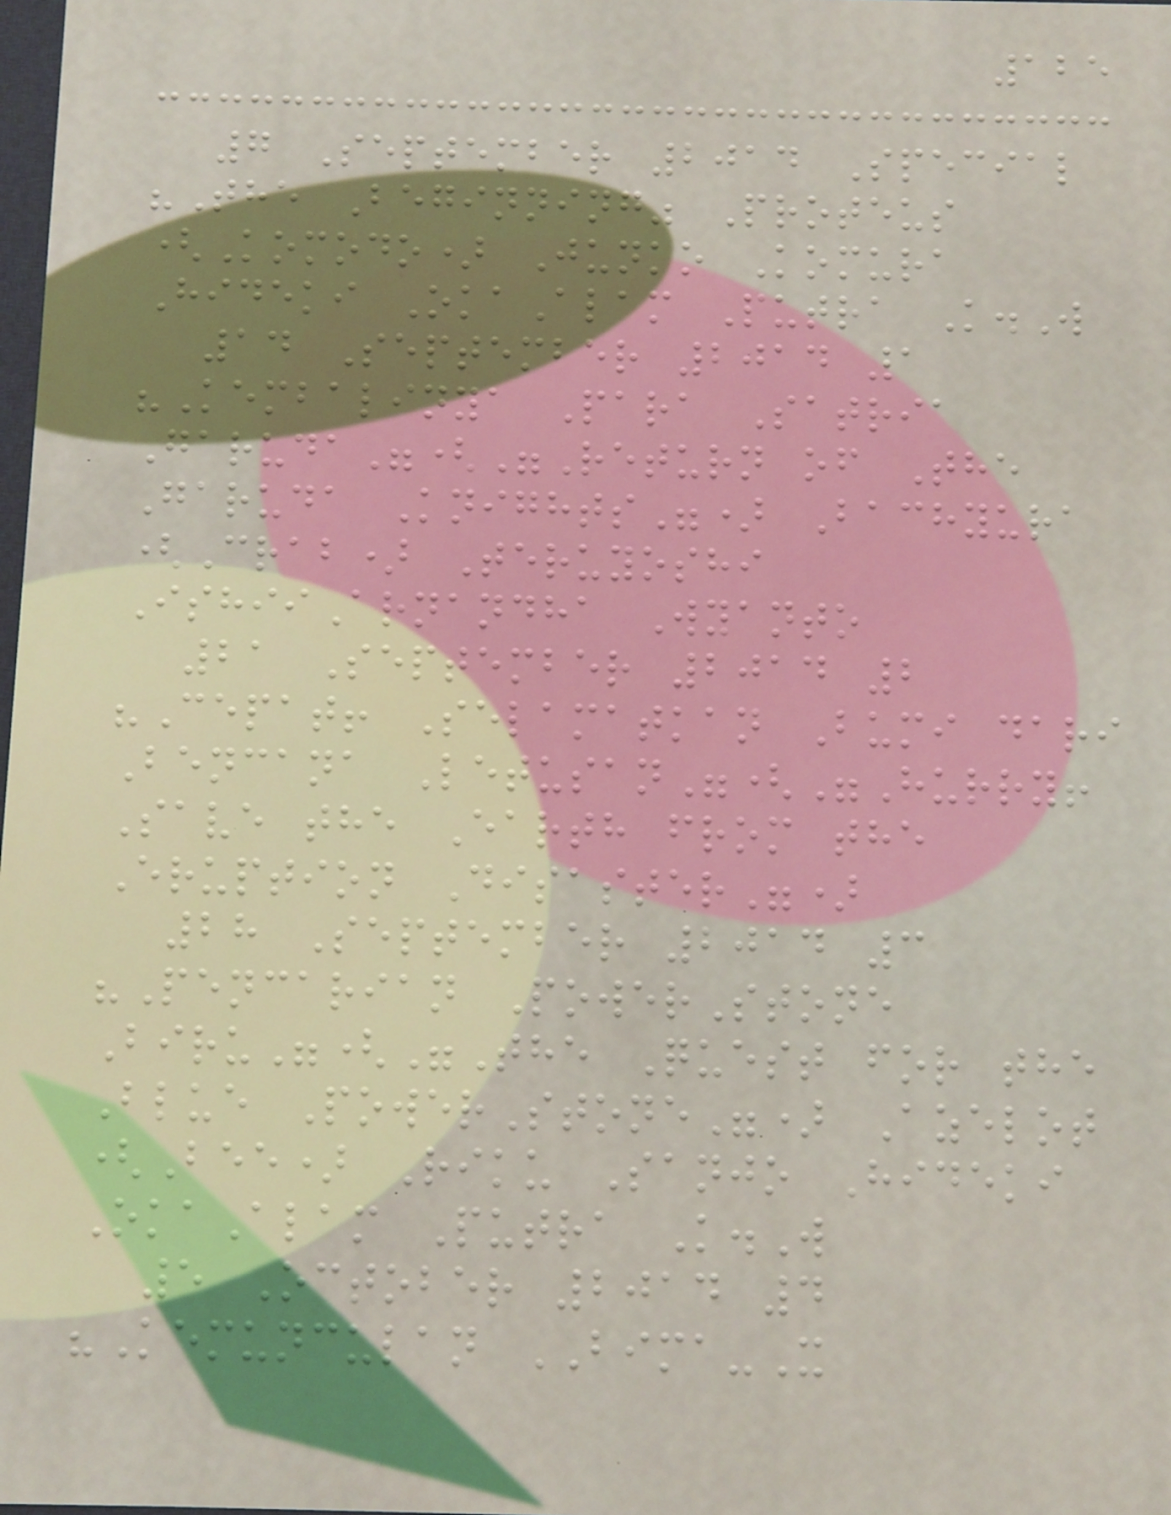125
7 September 2014 Special
"The Beginning" Proteus
(Komodo) Junko Komura
Hideki OkaAlam Putra K.W
14 September 2014 1
"Kembalinya Para Satria
Garuda"("Return of The
Garuda Knights") Bachyura
(Crab) Teruyoshi
IshiiArnandha Wyanto
21 September 2014 2
"Cepat! Selamatkan Bumi dari
Bencana Letusan"("Hurry!
Save the Earth from the
Eruption Disaster")
28 September 2014 3
"Pencarian PowerStone
Biru"("The Quest for the
Blue PowerStone") Azelot
(Bee) Riku Sanjo Hideki
OkaAlam Putra K.W
5 October 2014 4
"Kemunculan BIMA-X
